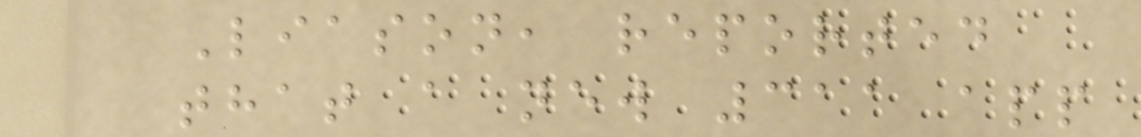Liason, reported
that a new 311 app
